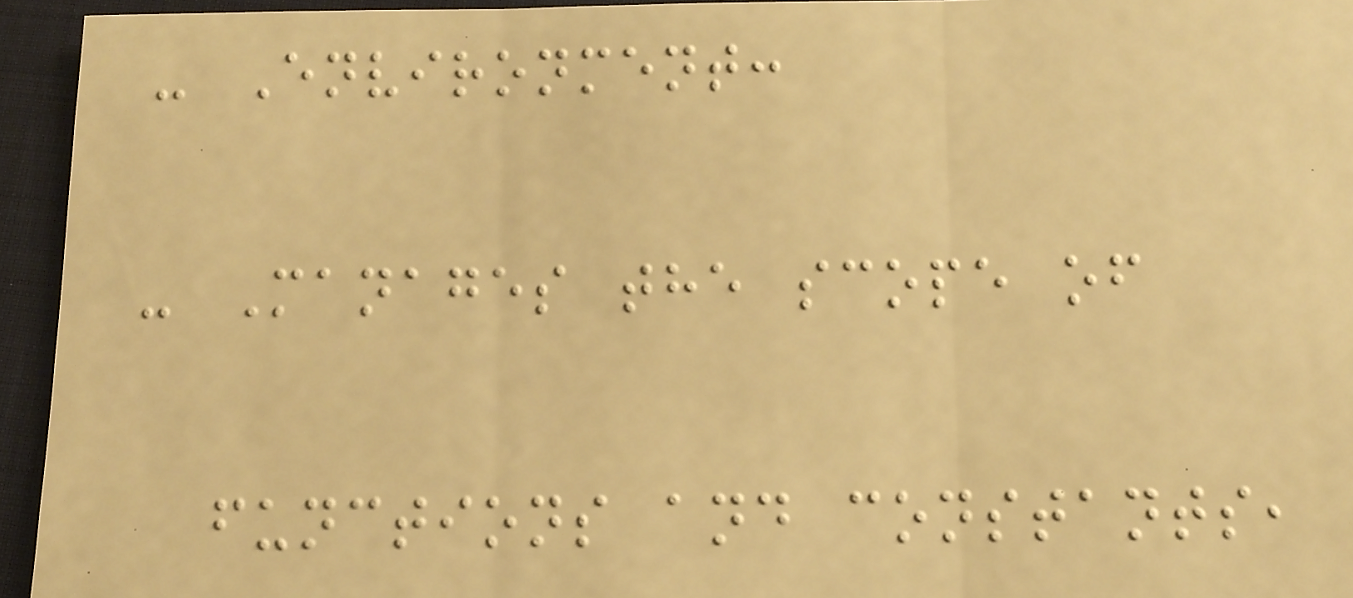- Environment:
- Manages the scope of
functions and constants,
